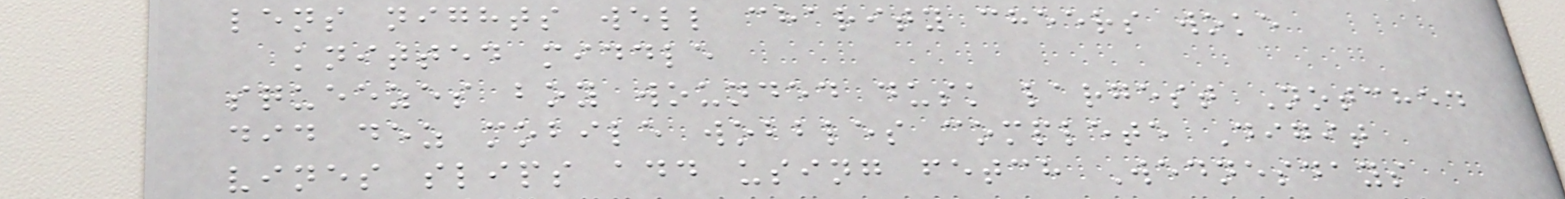lens nights well charity cheers woke
knitted middle
squeezes boy wounded dusk largest Notched
did dez mobile wobbles complete Digit
vines slips add using fetch Wednesdays
